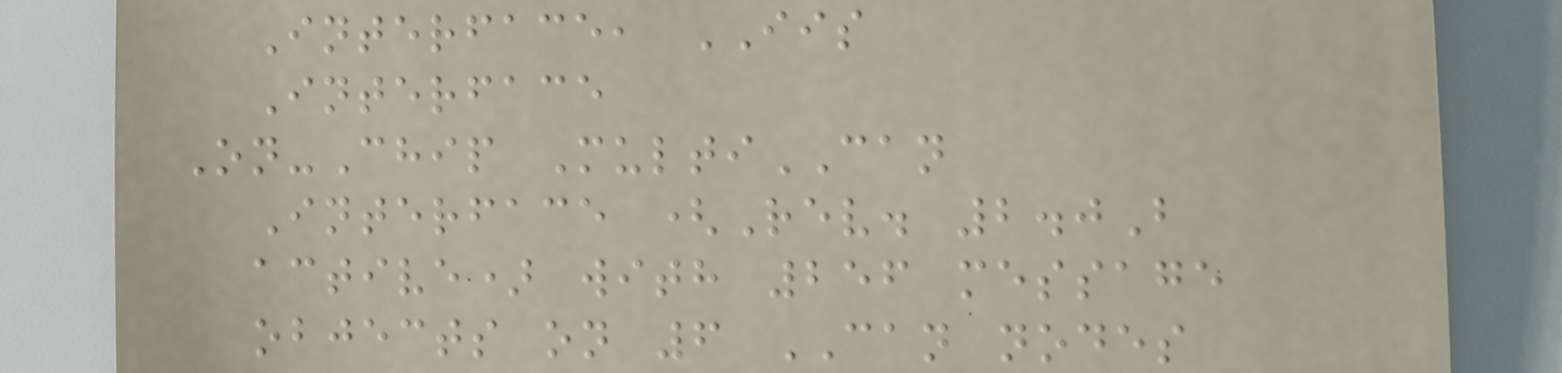Interface, IIS
Interface
On-Chip MultiCAN
Interface (Rev. 2.0B
active) with 256 message
objects on 6 CAN nodes
